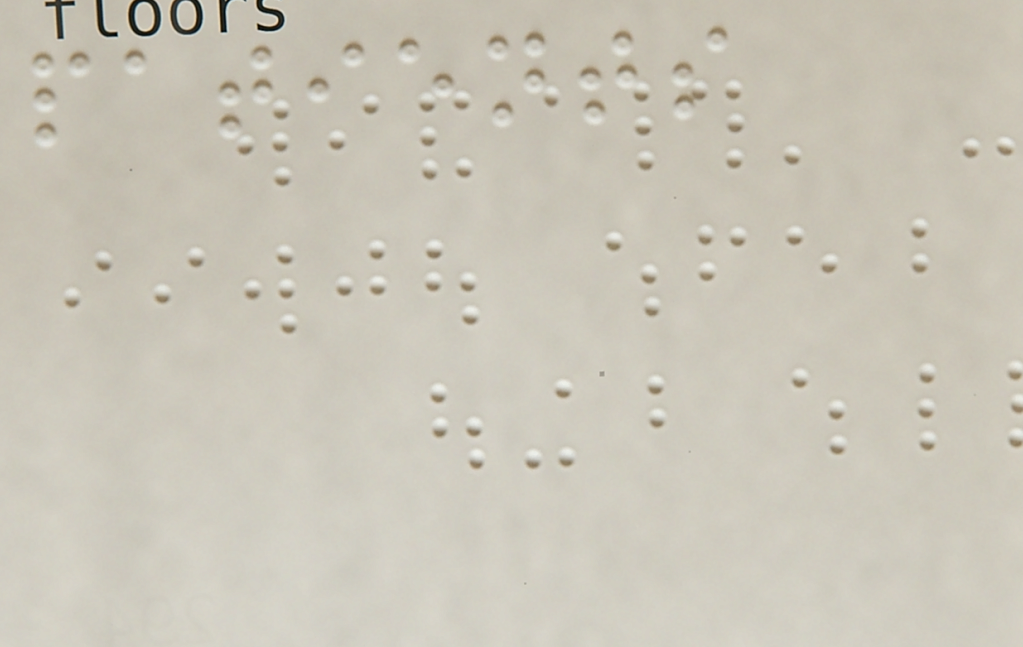patients
